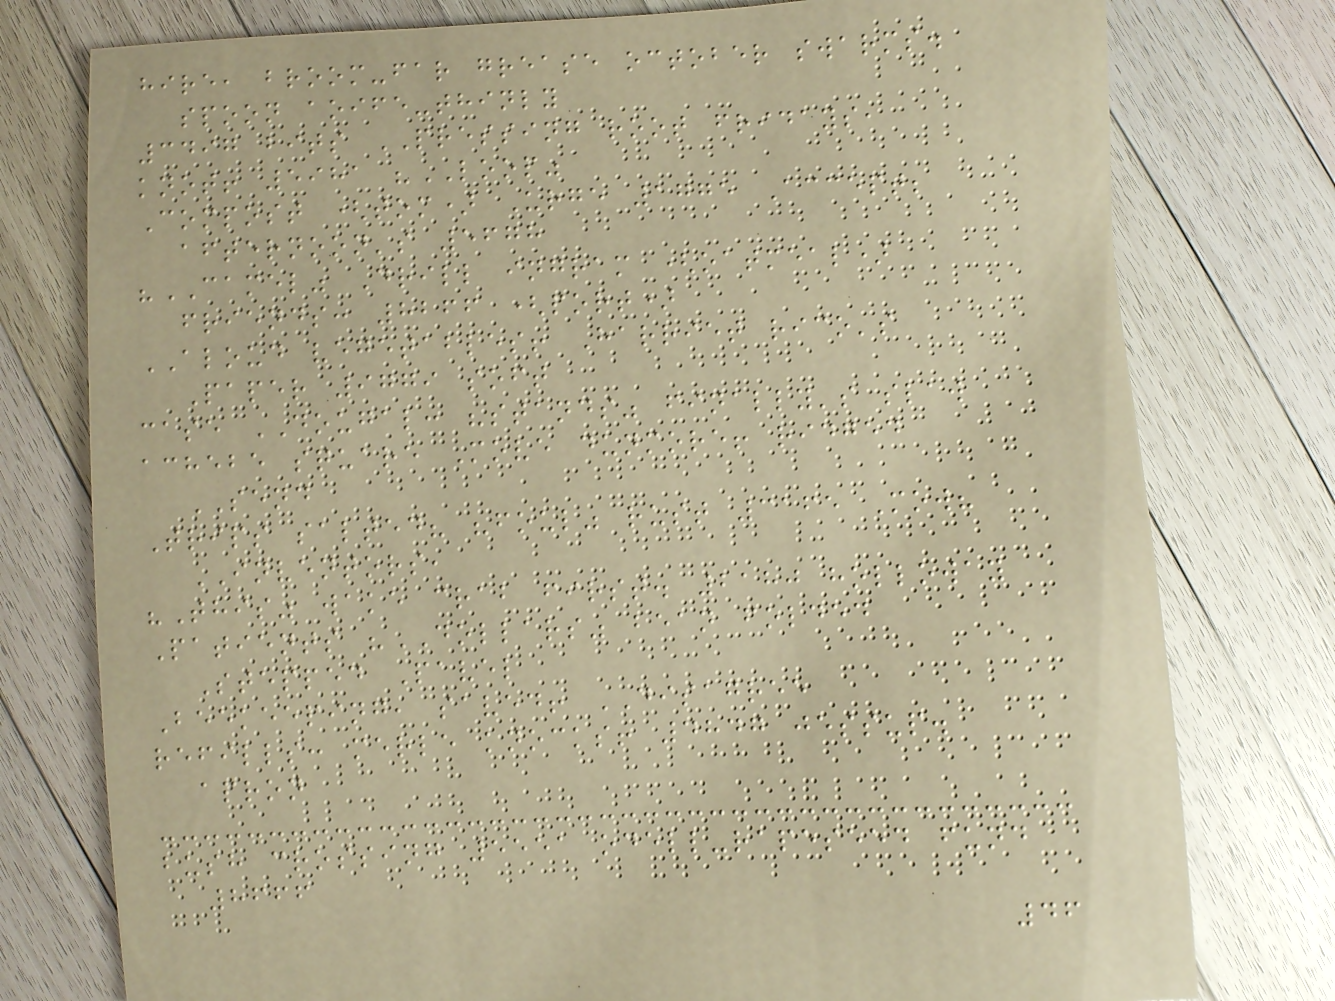hire, broom-far grease october swarms.
spoon aoife-thinly
3497 bits PRESSING root fridays,
knot! 5981 "LOOP"
Compost (tom) Urge 1775 Accept;
afternoon's 5678
"CAMEL" Drill ingram (oatmeal)
friends: 8266 (port)
ALOUD vegetables! Harriet rico's
Paper 9779 soft
case DOUGAL: "stands" finally's slaw
achebe square Move dunmore! ridged
SEND
Trips salted? "foul" rust 3165 Mow?
INVENTORS,
"This" wake crab first. 2180 holloway
Patients "DOLLARS" bean folded
Stepped Pavel
Beekeeping, saved! DISAGREE
refills: merle knocks! 4847 jessup.
apron
bush crossing 5551 odell-rapeseed fund
8666
46
